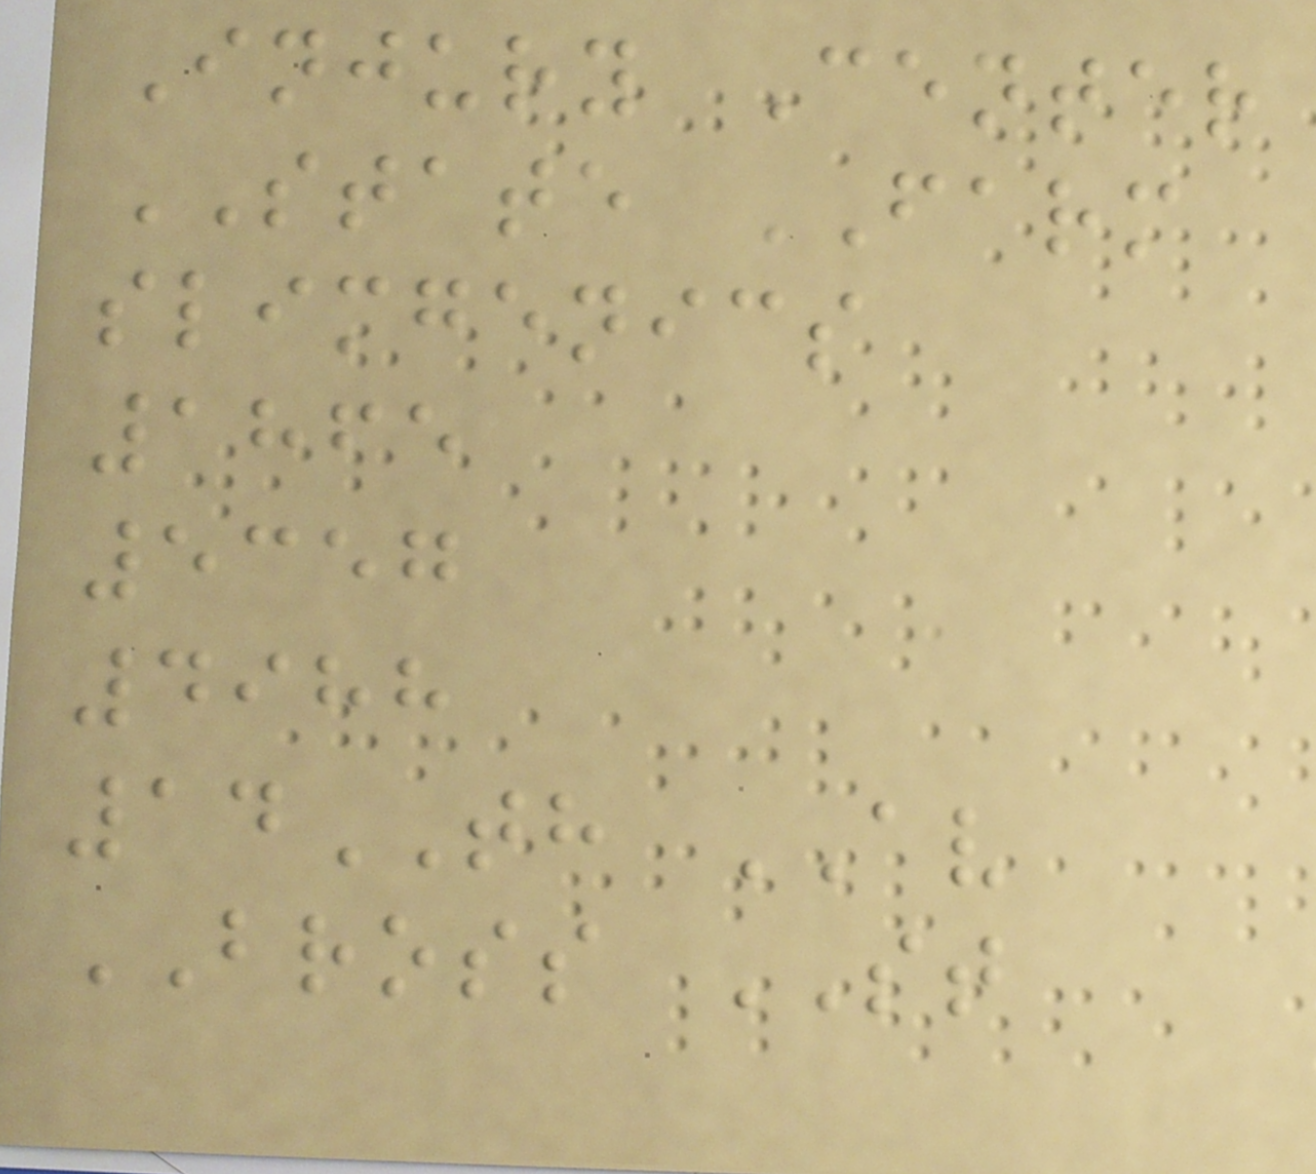Injury Center
STATE FARM
slimgenics
1865
5357
4988
14TH AV
BROSS ST
